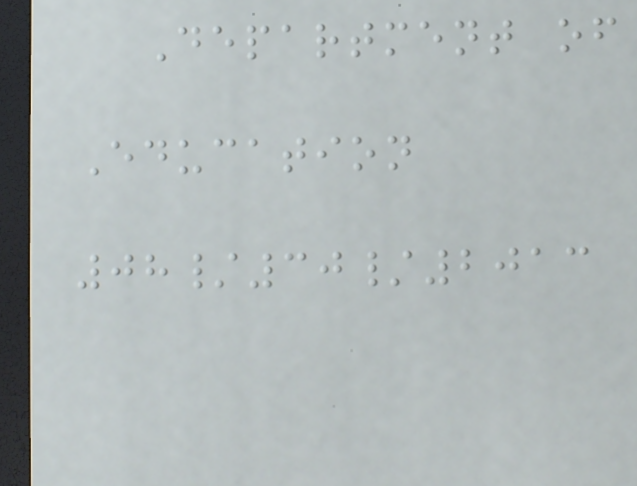Department of
Education
08/30/2013
